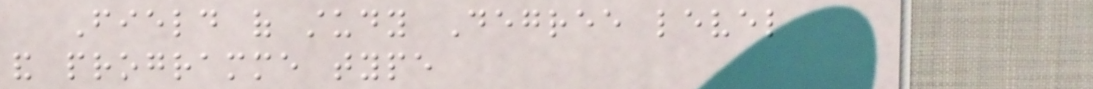Field of study Degree level
and programme type
